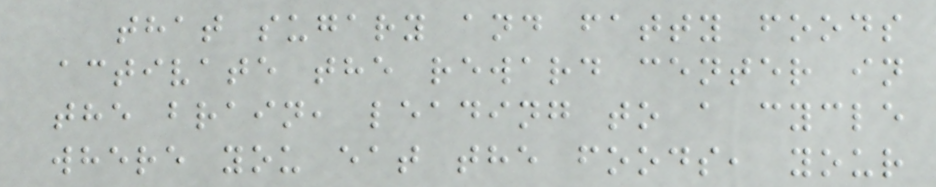that sugary and fatty foods
activate the reward center in
the brain, leading to a cycle
where you eat the foods, your
